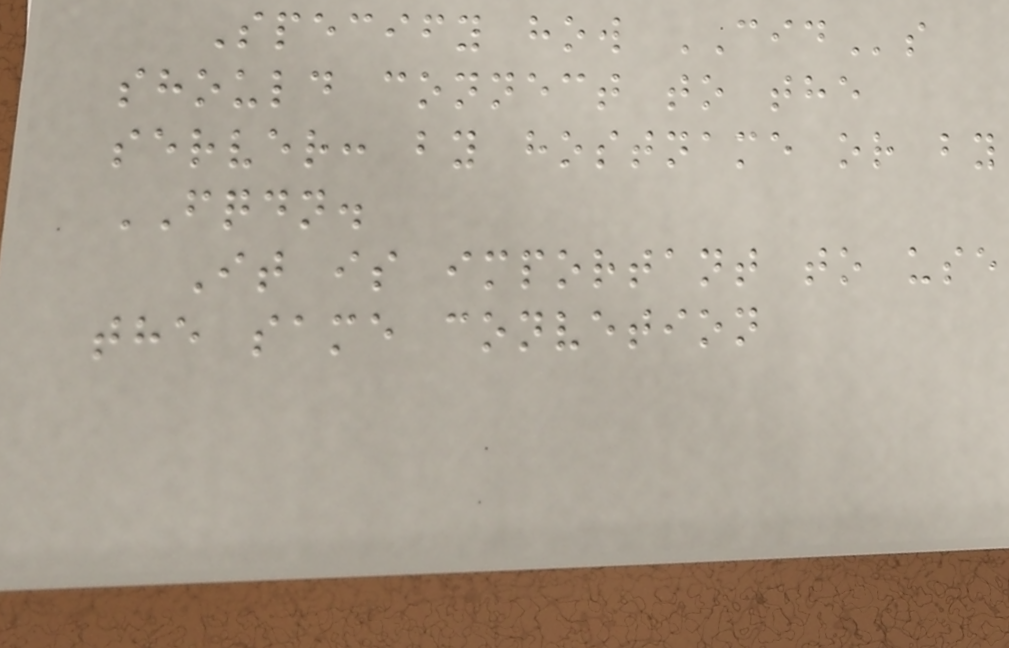Specify how CIDs
should connect to the
server: by hostname or by
FQDN.
It is important to use
the same convetion
